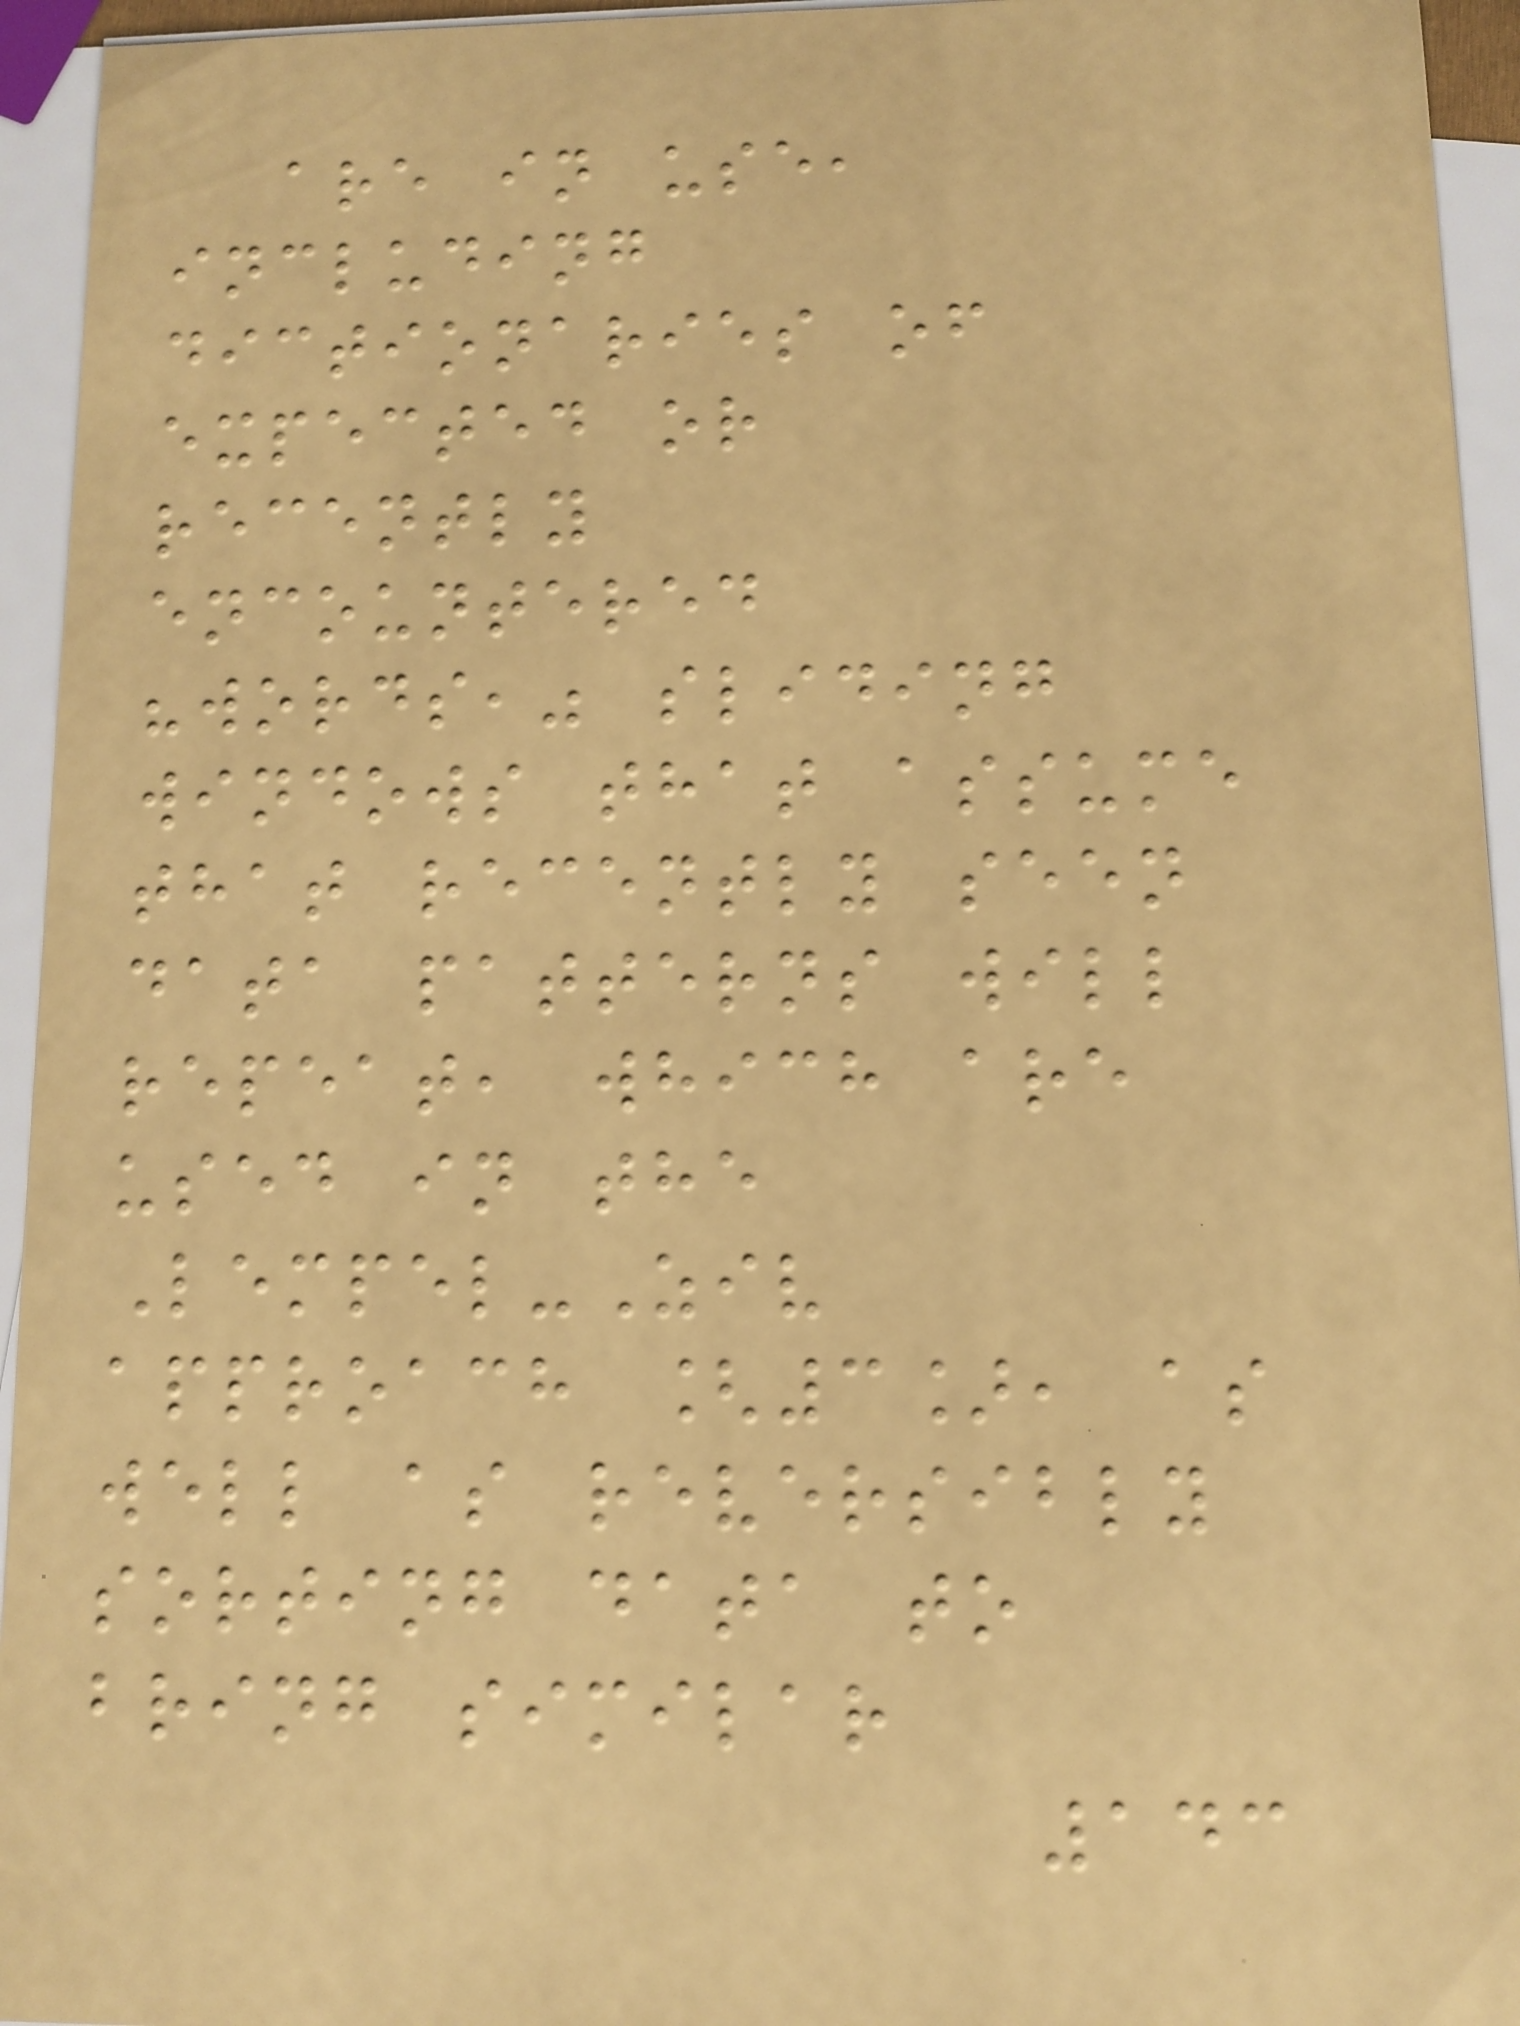are in use,
including
dictionaries of
expected or
recently
encountered
"words," sliding
windows that assume
that recently seen
data patterns will
repeat, which are
used in the
Lempel-Ziv
approach [3], as
well as reversibly
sorting data to
bring similar
143
